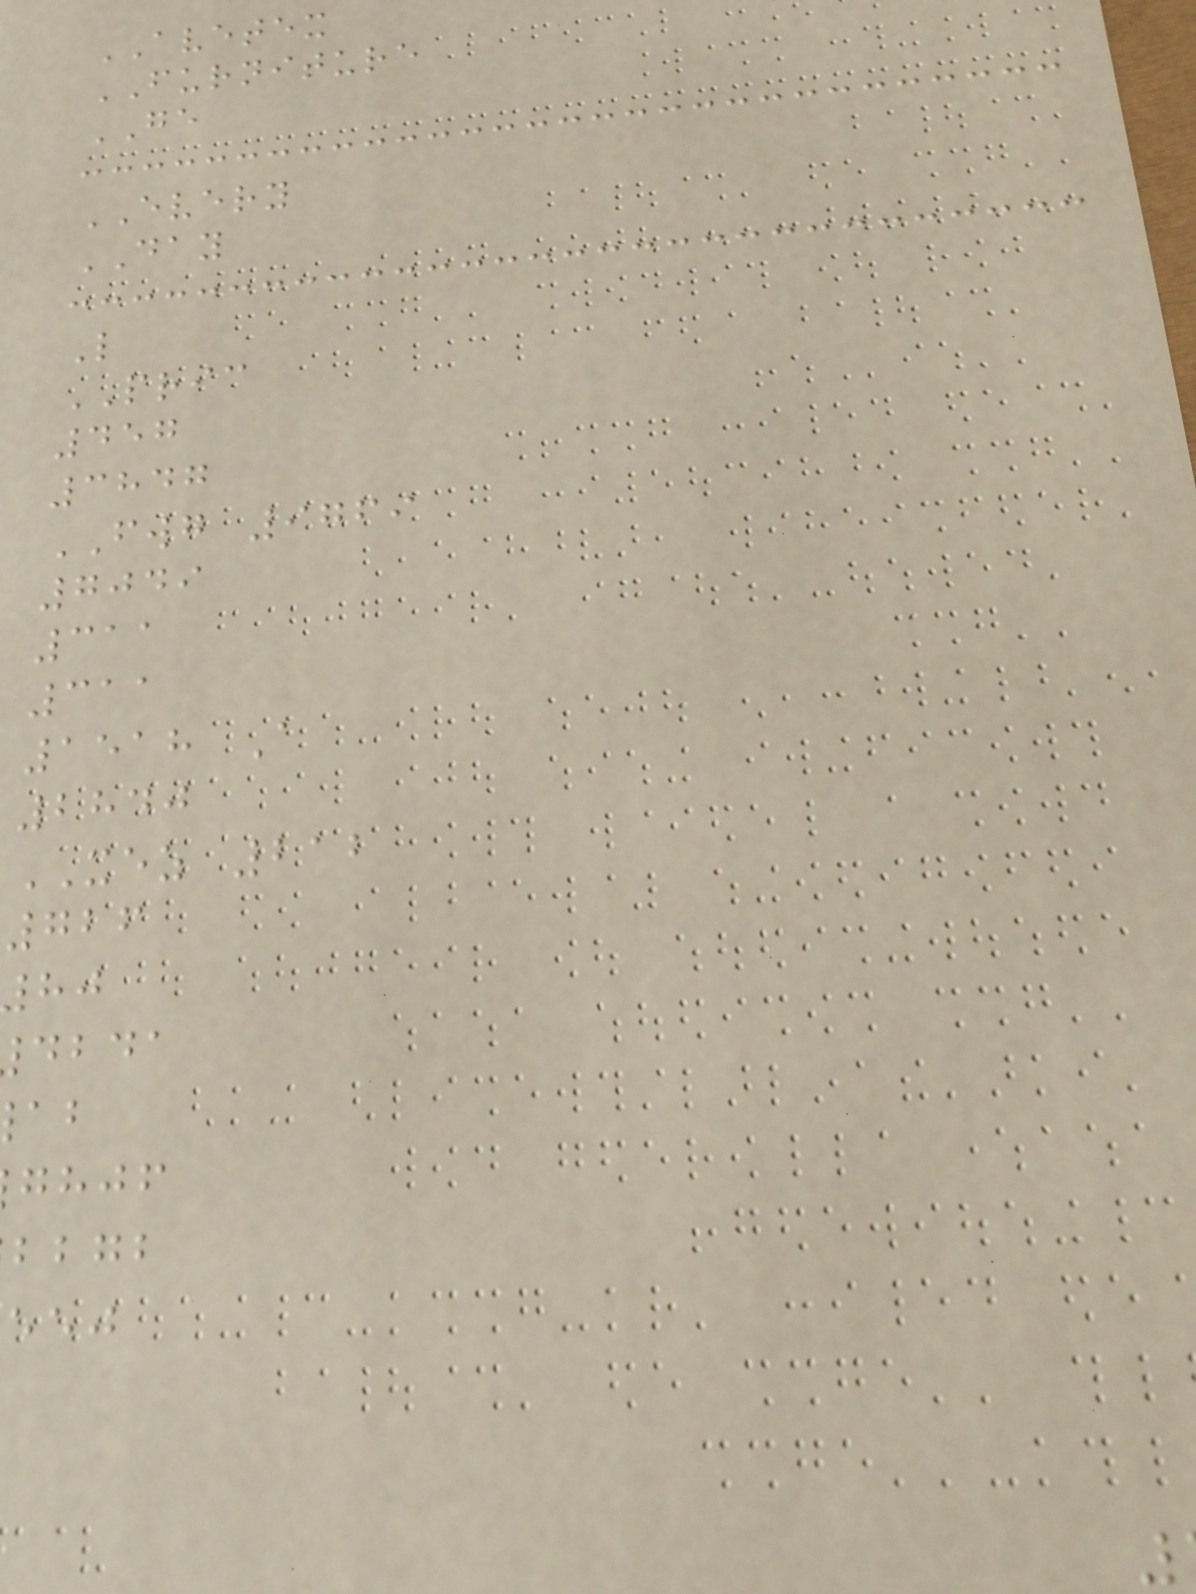AVETEX
FURNITURE
GE
EVERY
DAY
L
PRIC
457
3847
FWG 9769
7049
311
311
1518 A
2840
XEZ 212
726
dbda
ghjf
bbgb
